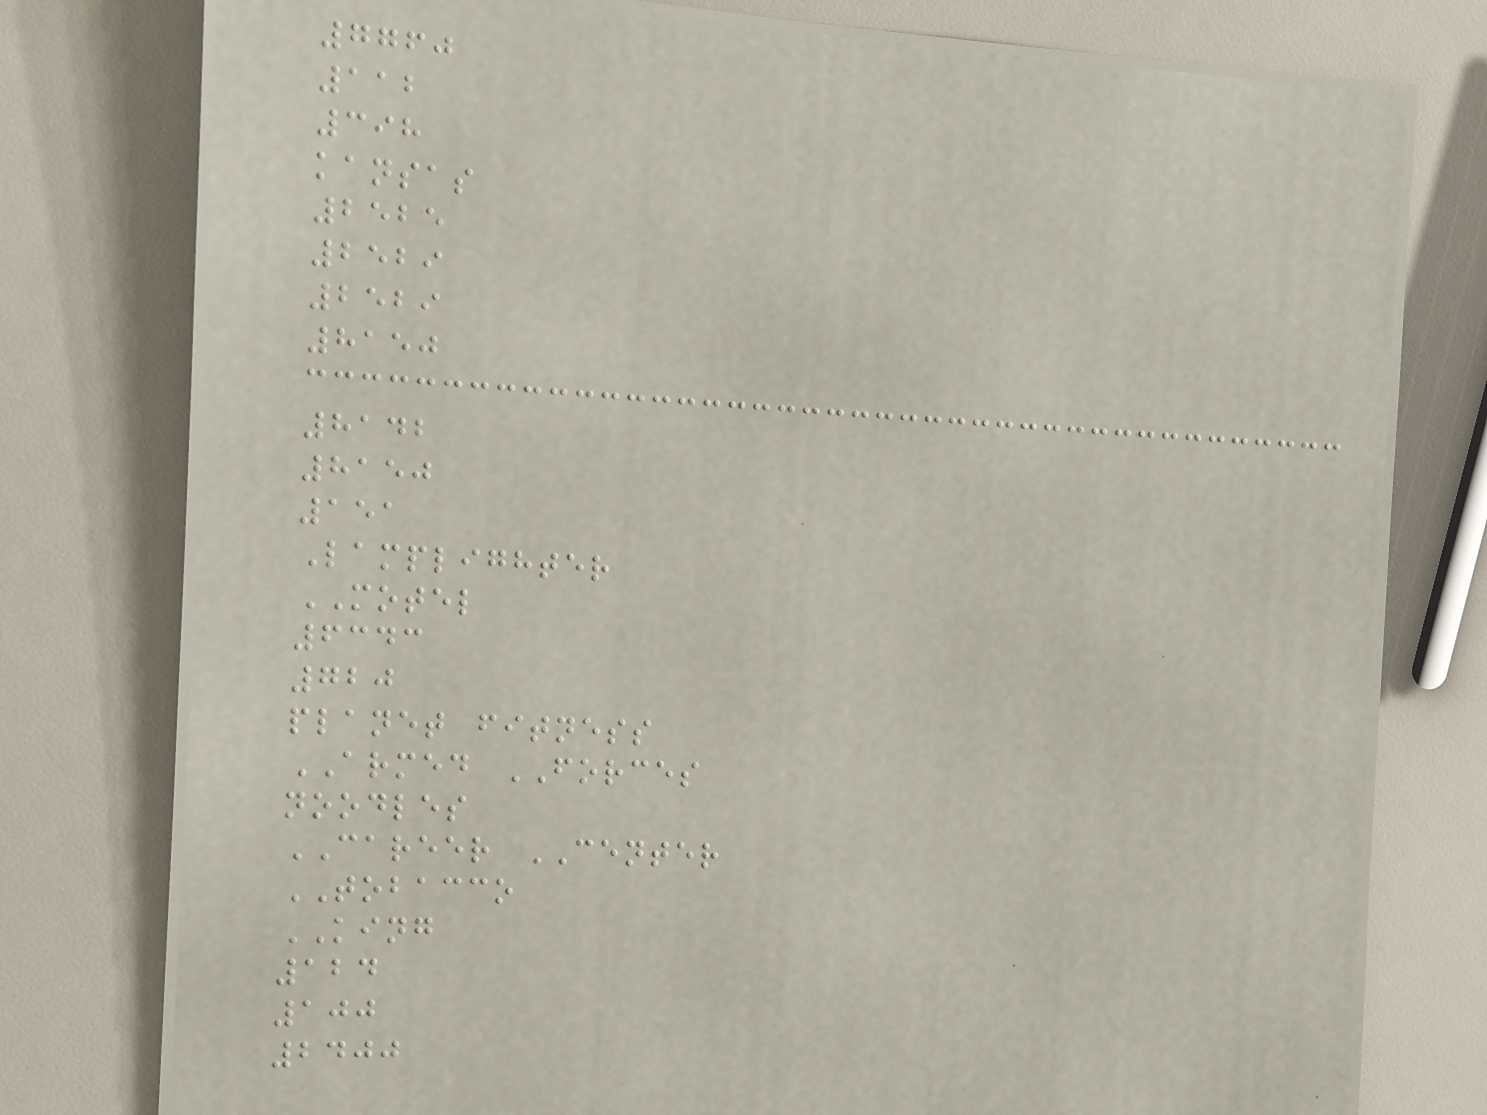7760
112
398
kansas
2525
2529
2529
8150
8142
8150
151
Lamplighter
MOTEL
6343
720
planet fitness
ARMED FORCES
noodles
CAREER CENTER
TOBACCO
KING
124
100
2400
